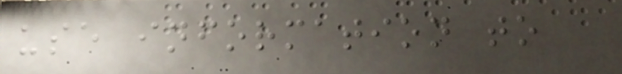use information to
